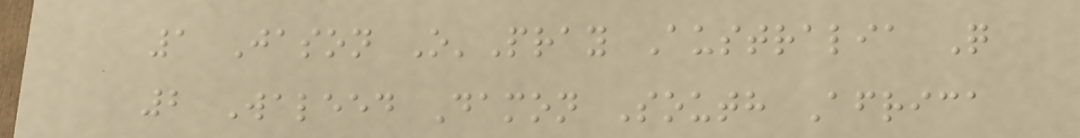1 Jason O'Pray Australia Q
2 Waleed Damon South Africa
